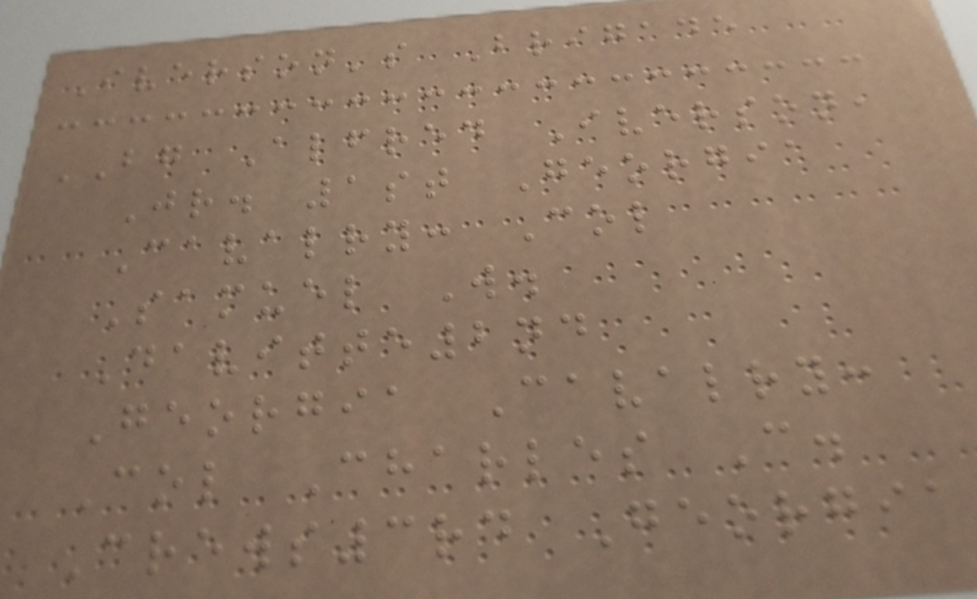Iverson's Brigade
BG Alfred Iverson,
Jr. 1st Georgia
Cavalry: Col
Samuel W.
Davitte2nd
Georgia Cavalry:
Col Charles C.
Crews3rd Georgia
